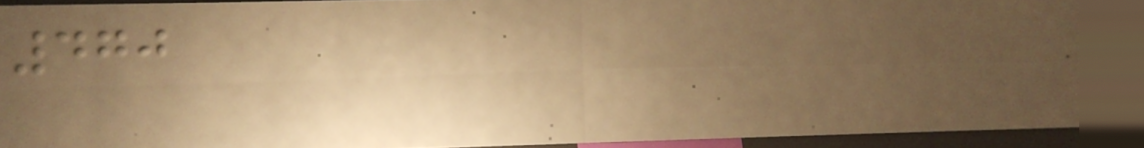470
